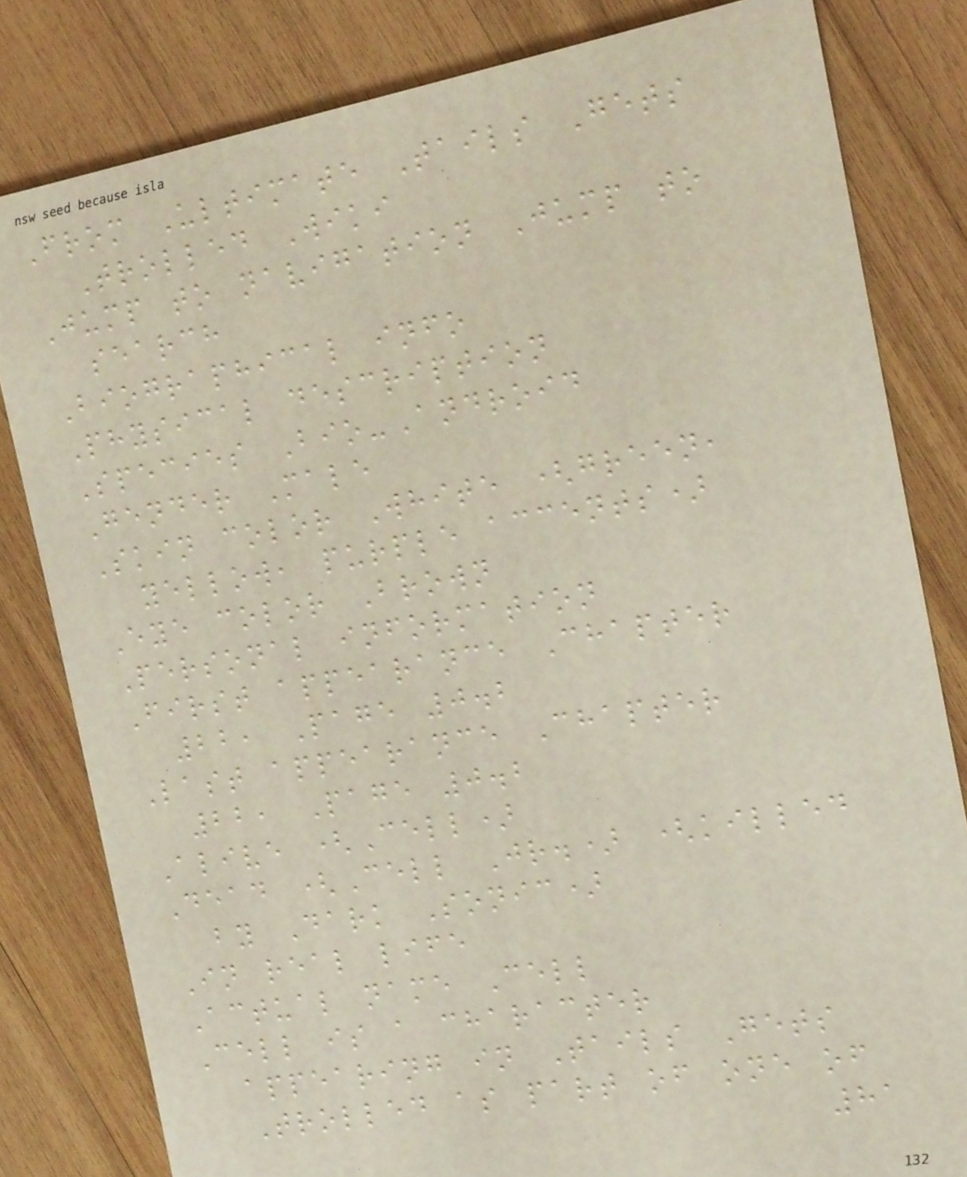From Ultimate Tails Gets
Trolled Wiki
Jump to navigation Jump to
search
Biographical info
Physical description
Species Bio-Android
Gender Male
Skin color White (green,
yellow, purple accents)
Eye color Brown
Personal information
First appearance Chapter
22, Page 0.2
Last appearance Chapter
22, Page 0.2
Alive (Cell)
Dead (Cell Jr.) (killed
by Dark Sonic)
In real life
Actual name Cell
Cell is a character
appearing in Tails Gets
Trolled as part of one of
81
